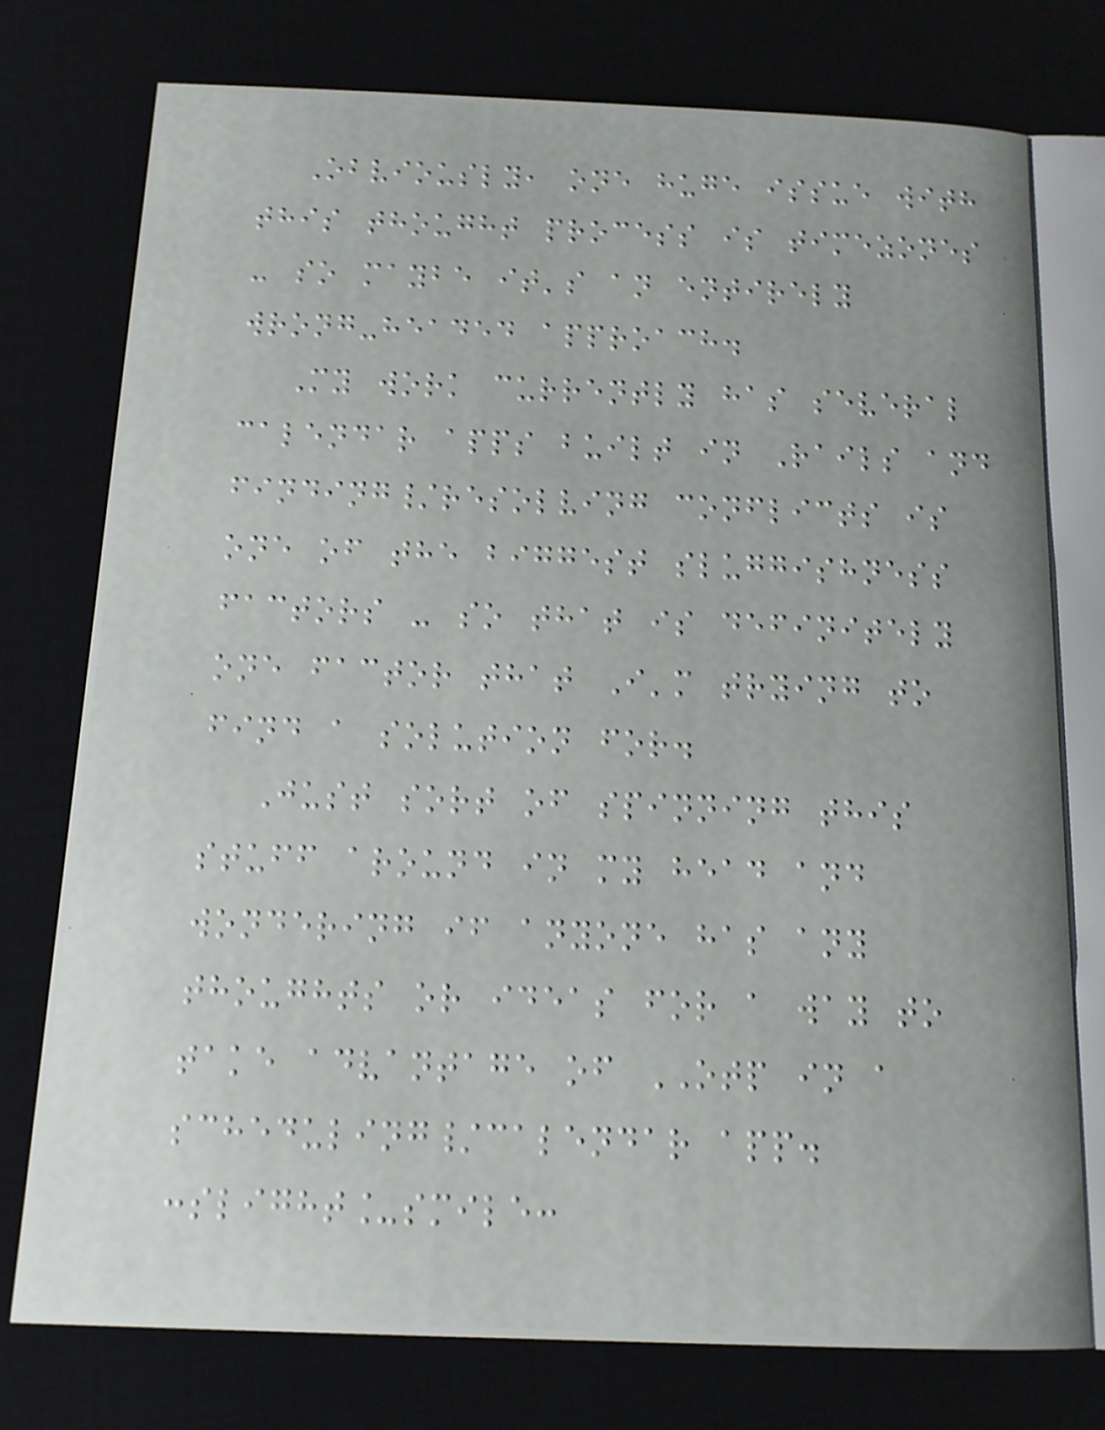Obviously, one huge issue with
this thought process is timezones
- so maybe it's an entirely
wrong-headed approach.
My work currently has several
calendar apps built in Rails and
finding/resolving conflicts is
one of the biggest sluggishness
factors - so that is definitely
one factor that I'm trying to
find a solution for.
Just sort of spinning this
stuff around in my head and
wondering if anyone has any
thoughts or ideas for a way to
take advantage of OTP in a
scheduling/calendar app.
:slight_smile:
